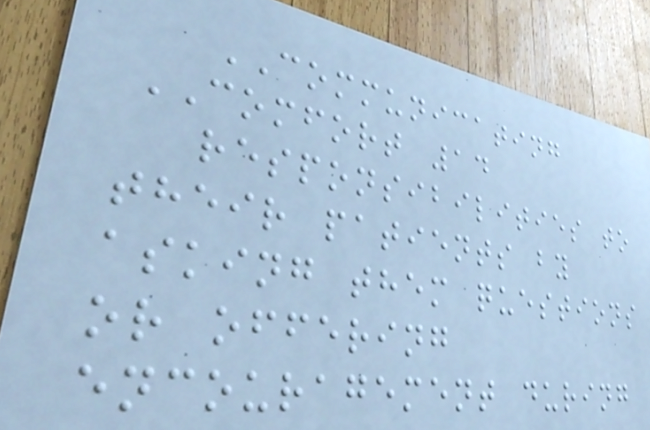COMMUNICATING
COMFORT 14
responsibilities to
their patients by
asking them questions
or offering
encouragement during
